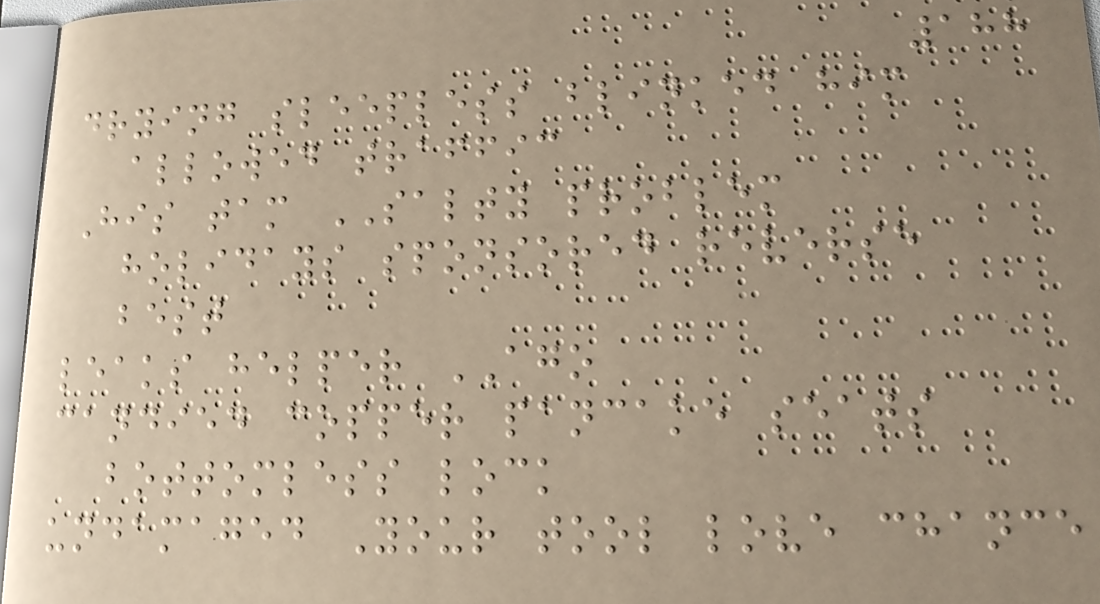188
drying sleepless blinked him
allowed traffic
His tam SALTY problem
holidays sponsored reverse
best
leaks helper AGO
candied copper pancake seats
bottomless lock
undamaged Your tool love chance
